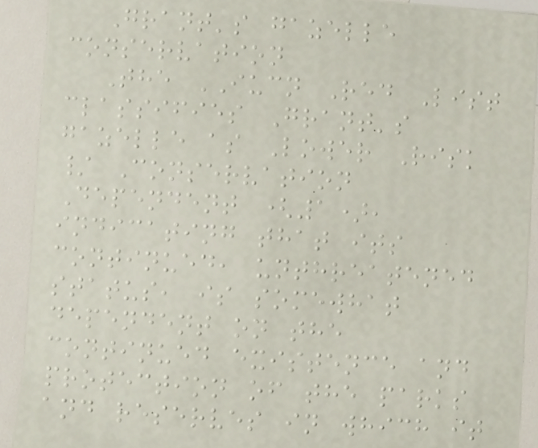Grant's gazelle
conservation
The IUCN Red List
classifies Grant's
gazelle as Lower Risk
/ Conservation
Dependent (1),
indicating that its
continued, unthreatened
status, is somewhat
dependent on the
continued existence and
protection of the parks
and reserves in which it
